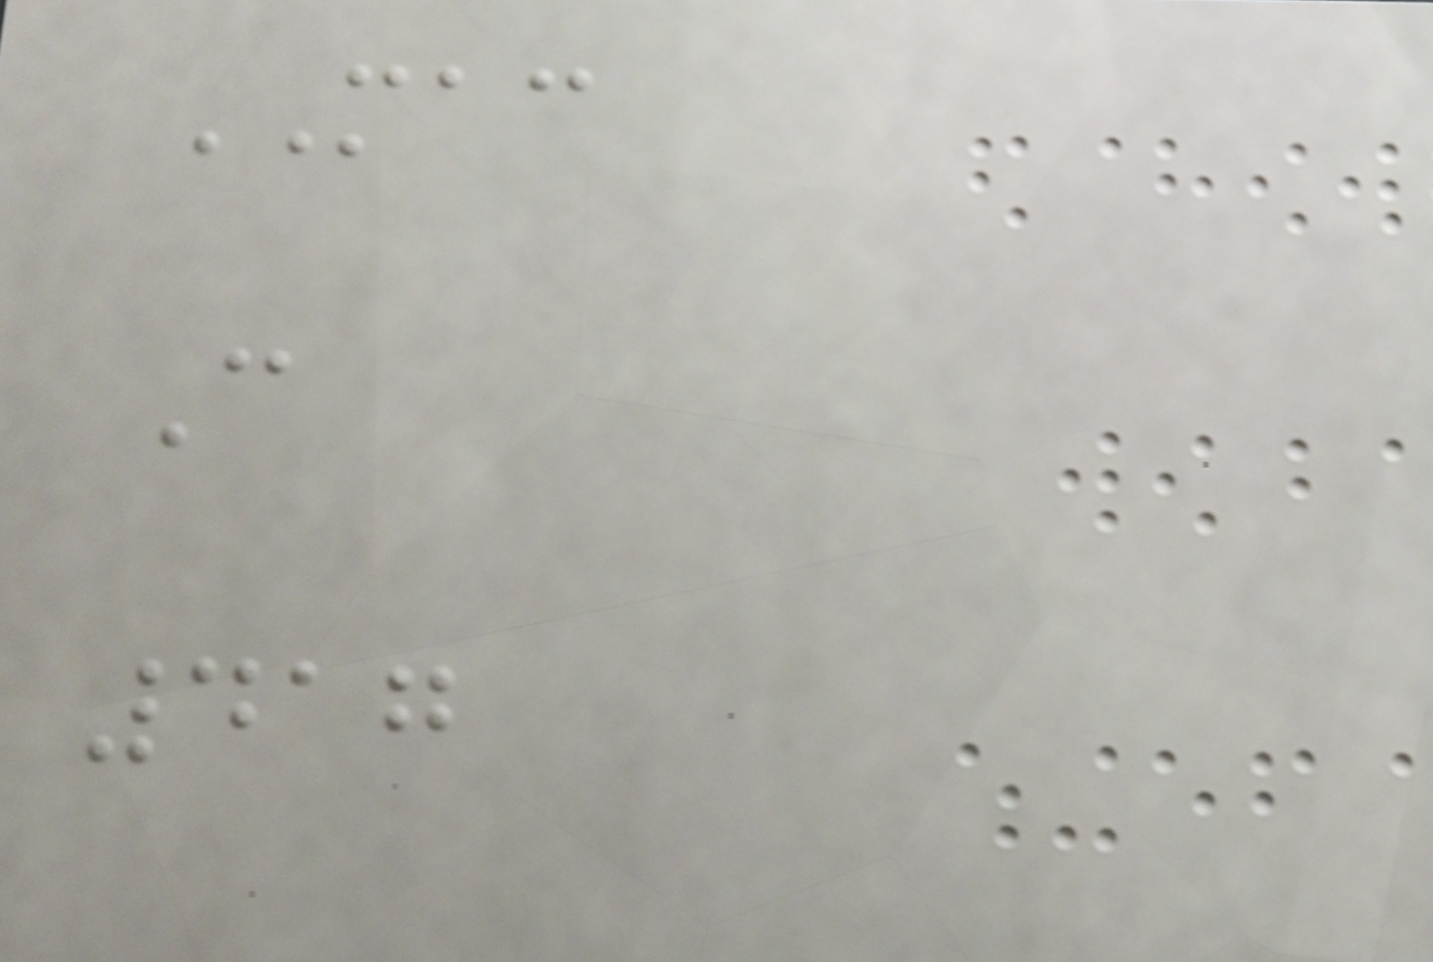MAC
C
417
